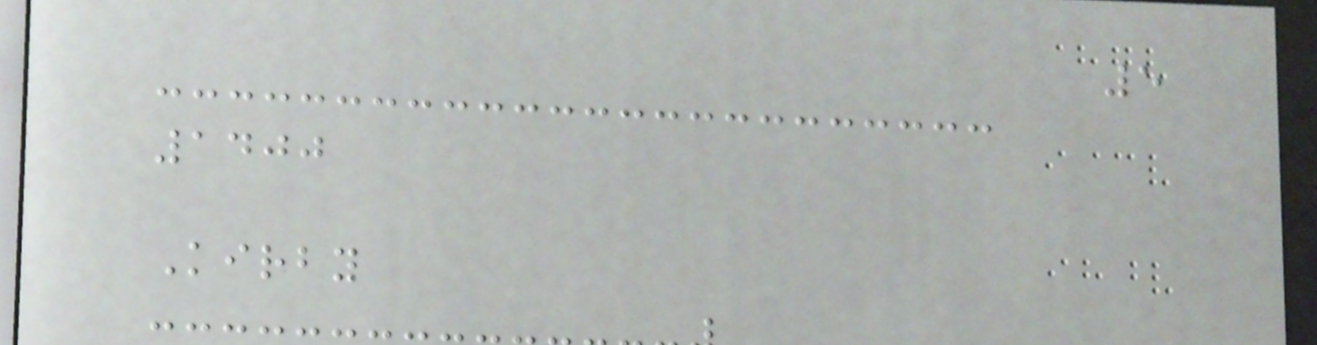5
1400
Kirby
